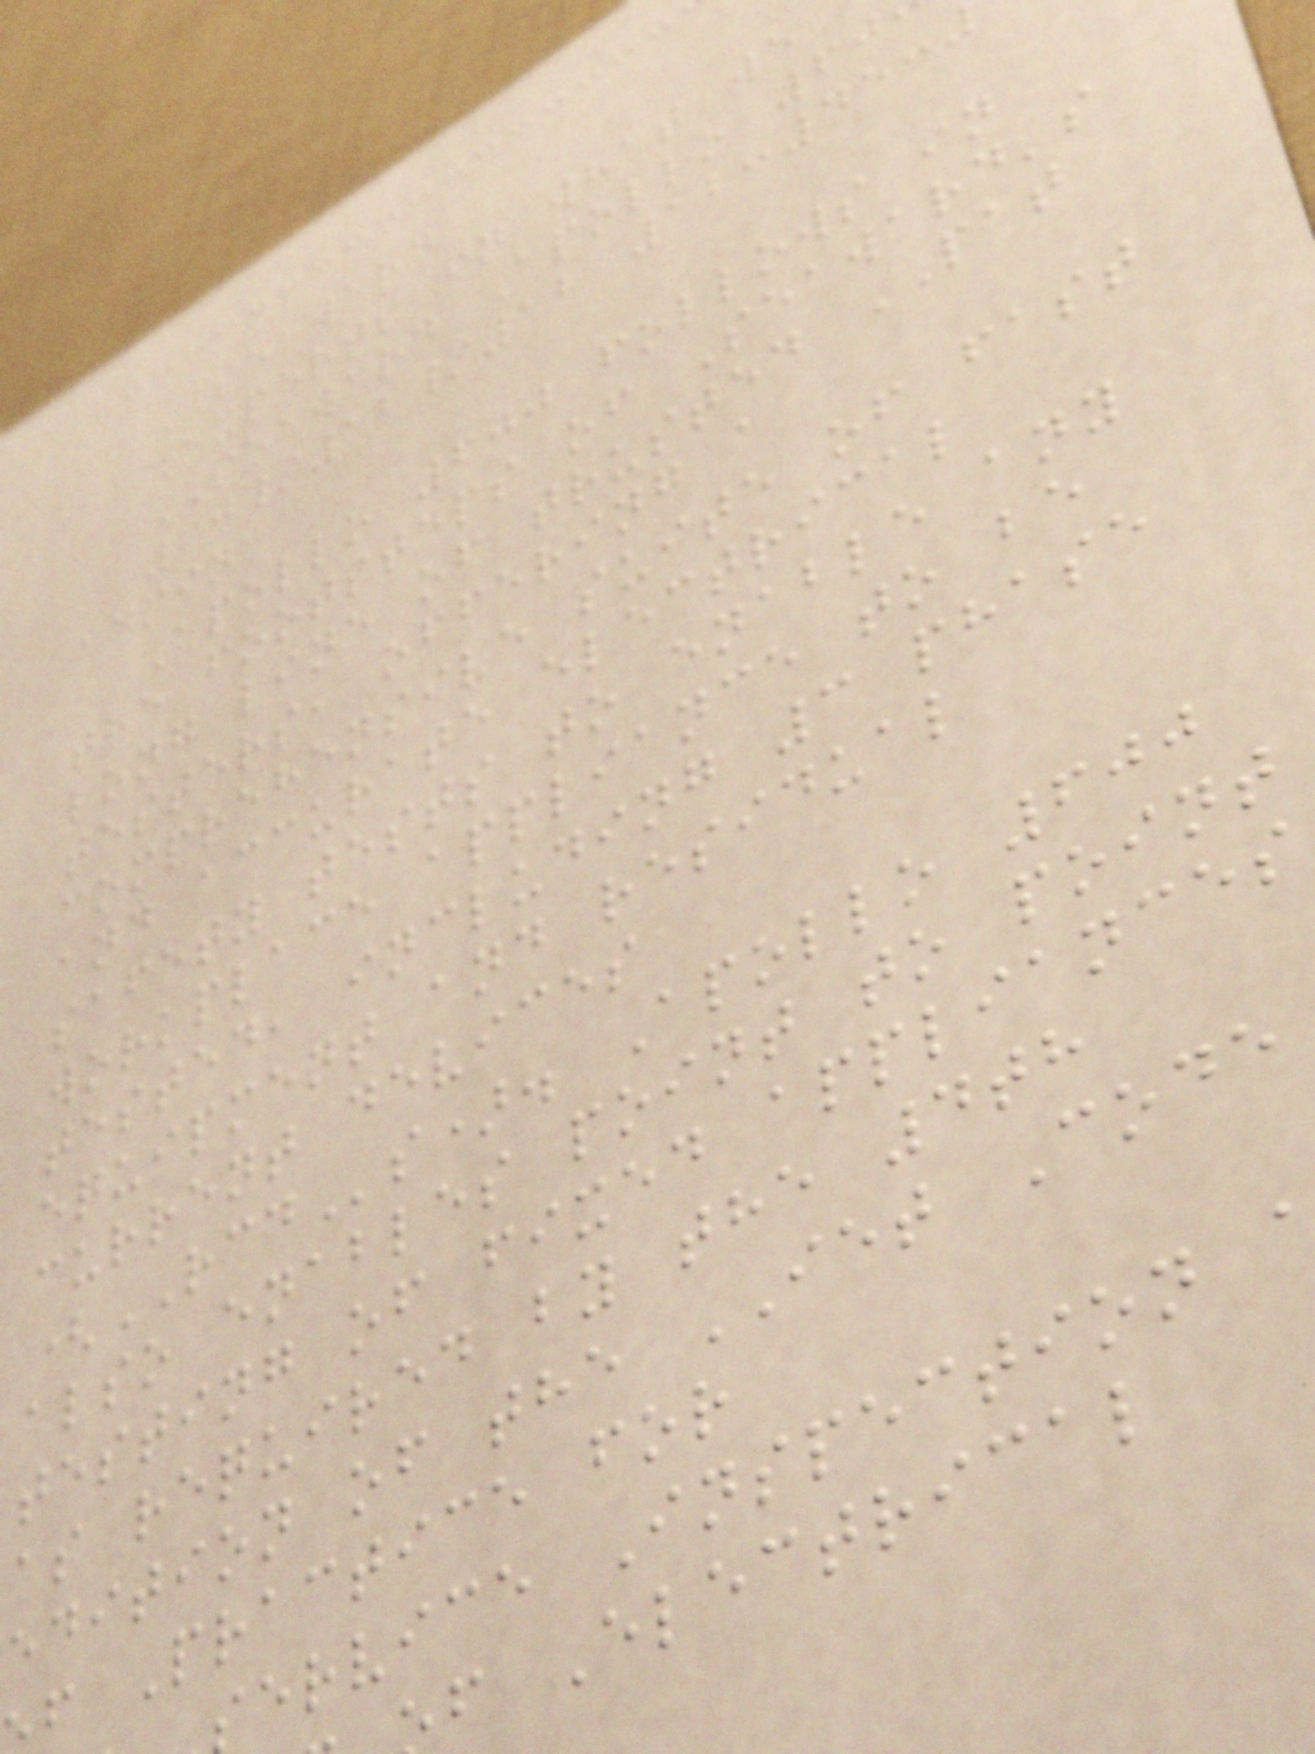SEAWARD
Experts in what we
SEAWARD Apollo 60
10/12/12 12:45:
admin
Apollo 600 follows in
the footsteps of Seaward's
long line of trusted PAT
testers, offering a
comprehensive suite of fast
and accurate electrical
safety tests to enable any
workplace appliance to be
tested, including 3 phase
equipment and residual
current devices
(RCDs). Apollo 600
also enables point to point
testing of fixed appliances
as required by the 4th
edition of the IET Code
f Practice for
ervice Inspection
f Electrical
